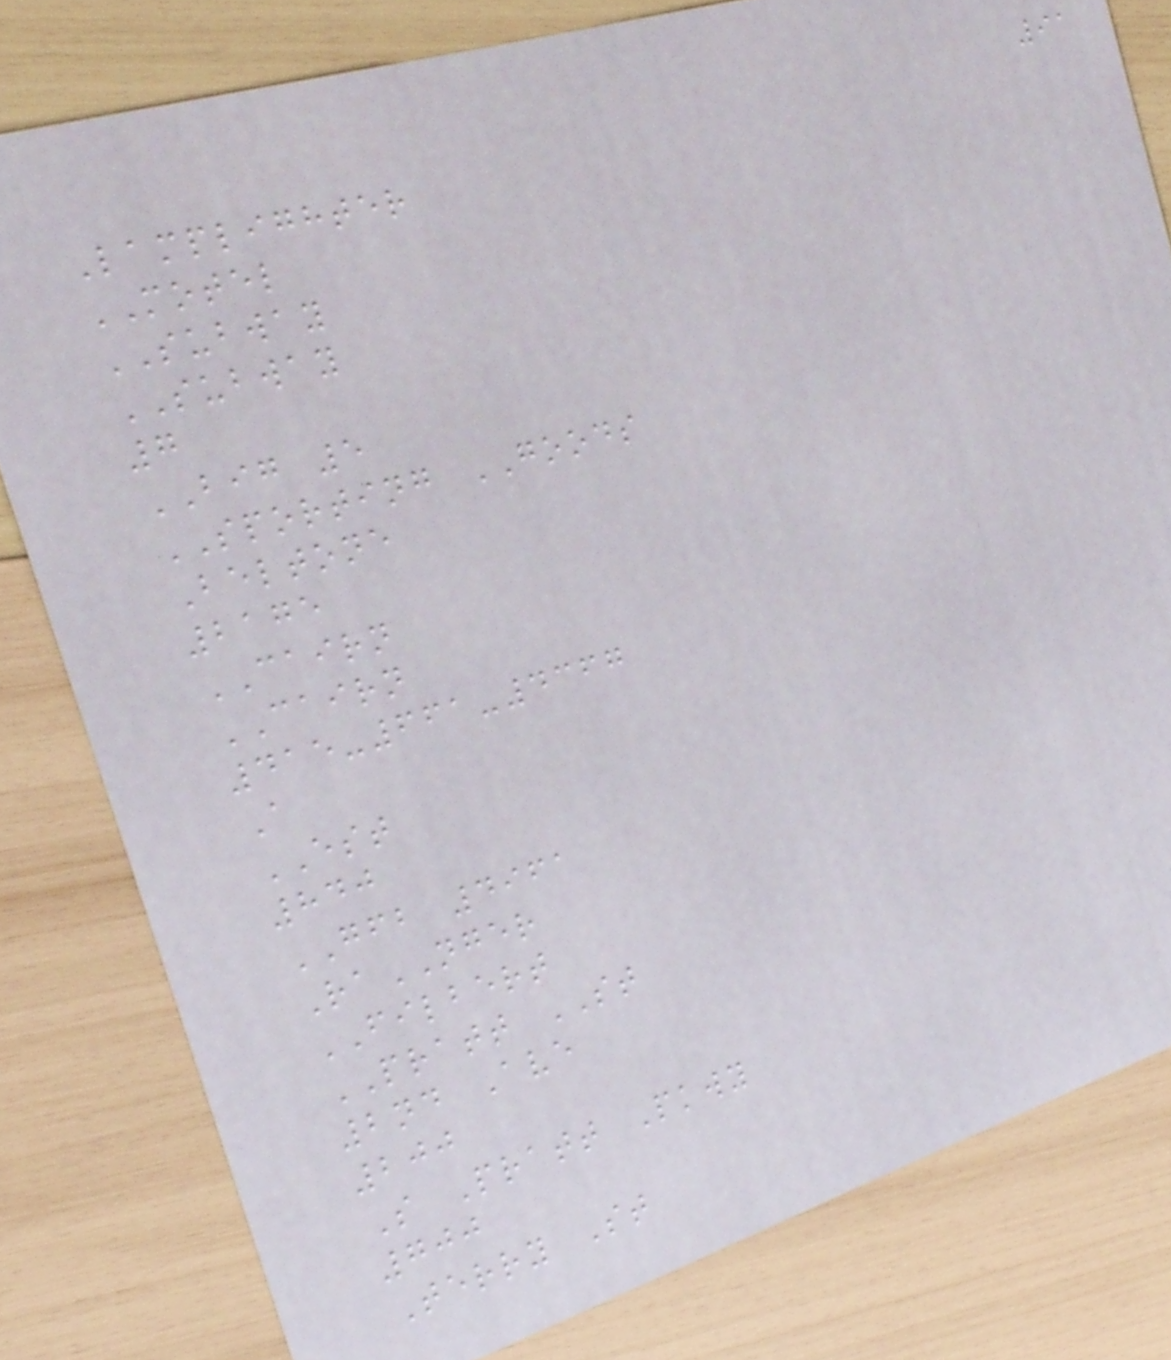91
Lamplighter
MOTEL
SUBWAY
SUBWAY
7
BIG 5
SPORTING GOODS
Beltone
2175
CAIRN
CAIRN
415-661-4367
A
EST
840
GFB 4961
RaNGER
FILBERT
PRATT ST
2nd Ave
200
S Pratt Pkwy
700
Terry St
